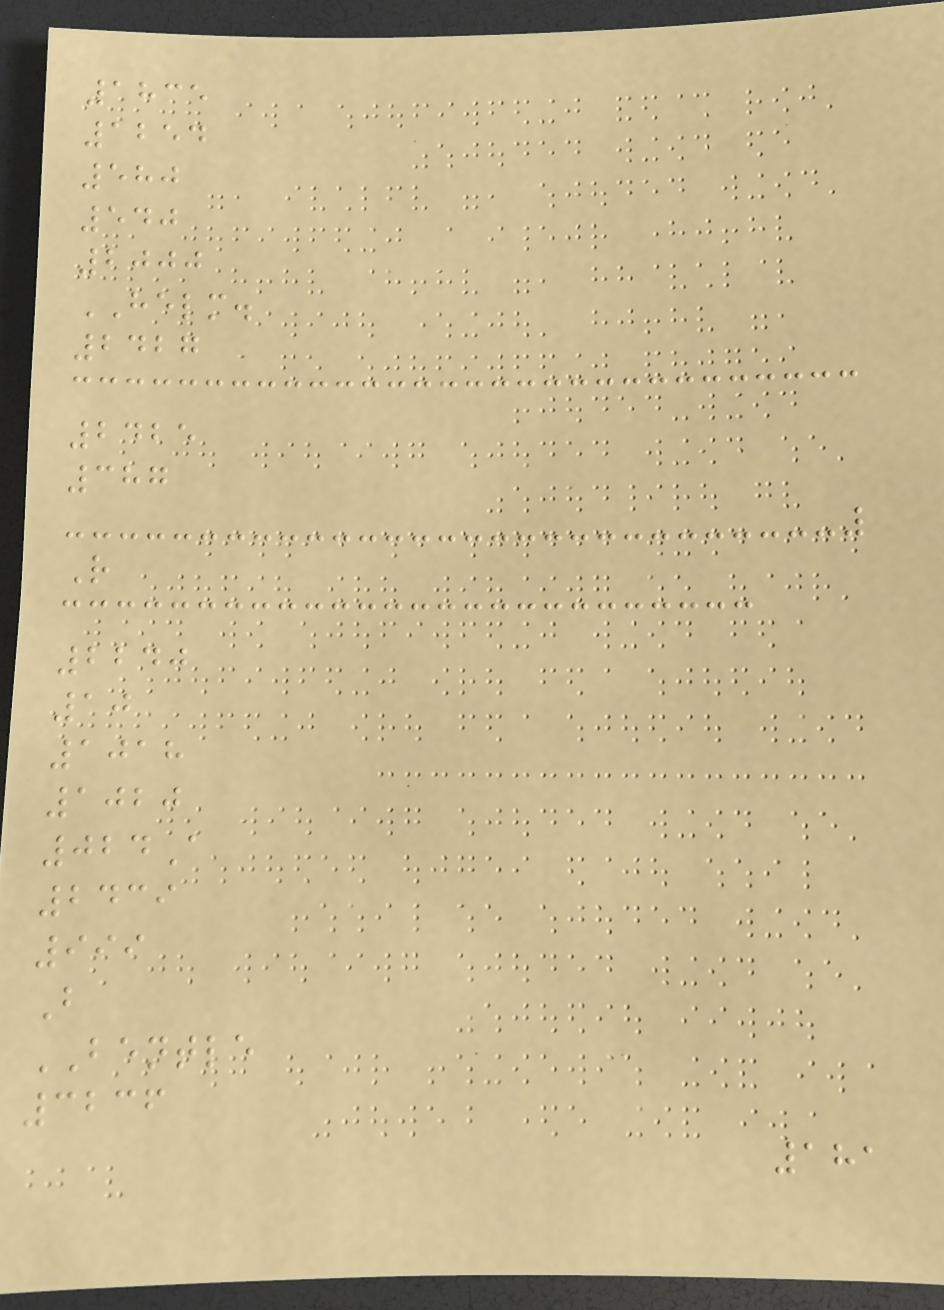1835
1254
580
540
2000
HELM.
2427
2425
387
R
2240
10
1018
1020
024A
2439
999
B
BENTLE
3236
181
